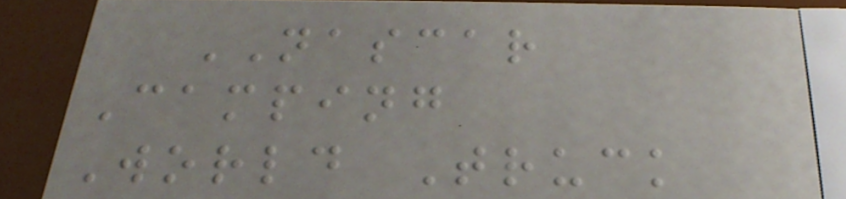NASCAR
Camping
World Truck
